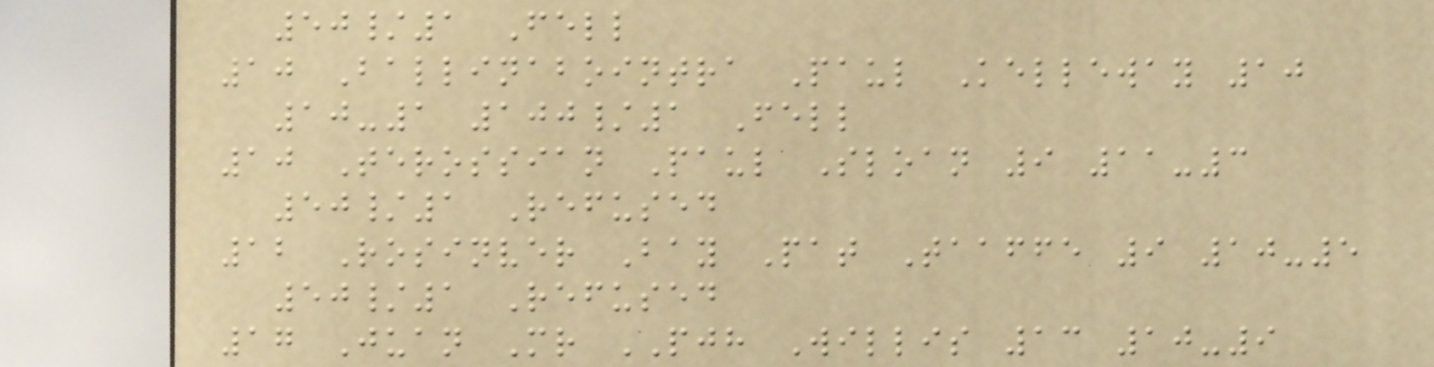50/1 Fell
10 Ballinabointra Paul Kelleway 10
10-1 100/1 Fell
10 Terossian Paul Sloan 9 11-3
50/1 Refused
12 Rosinver Bay Pat Taaffe 9 10-5
50/1 Refused
17 Juan Mr PJH Willis 13 10-9
